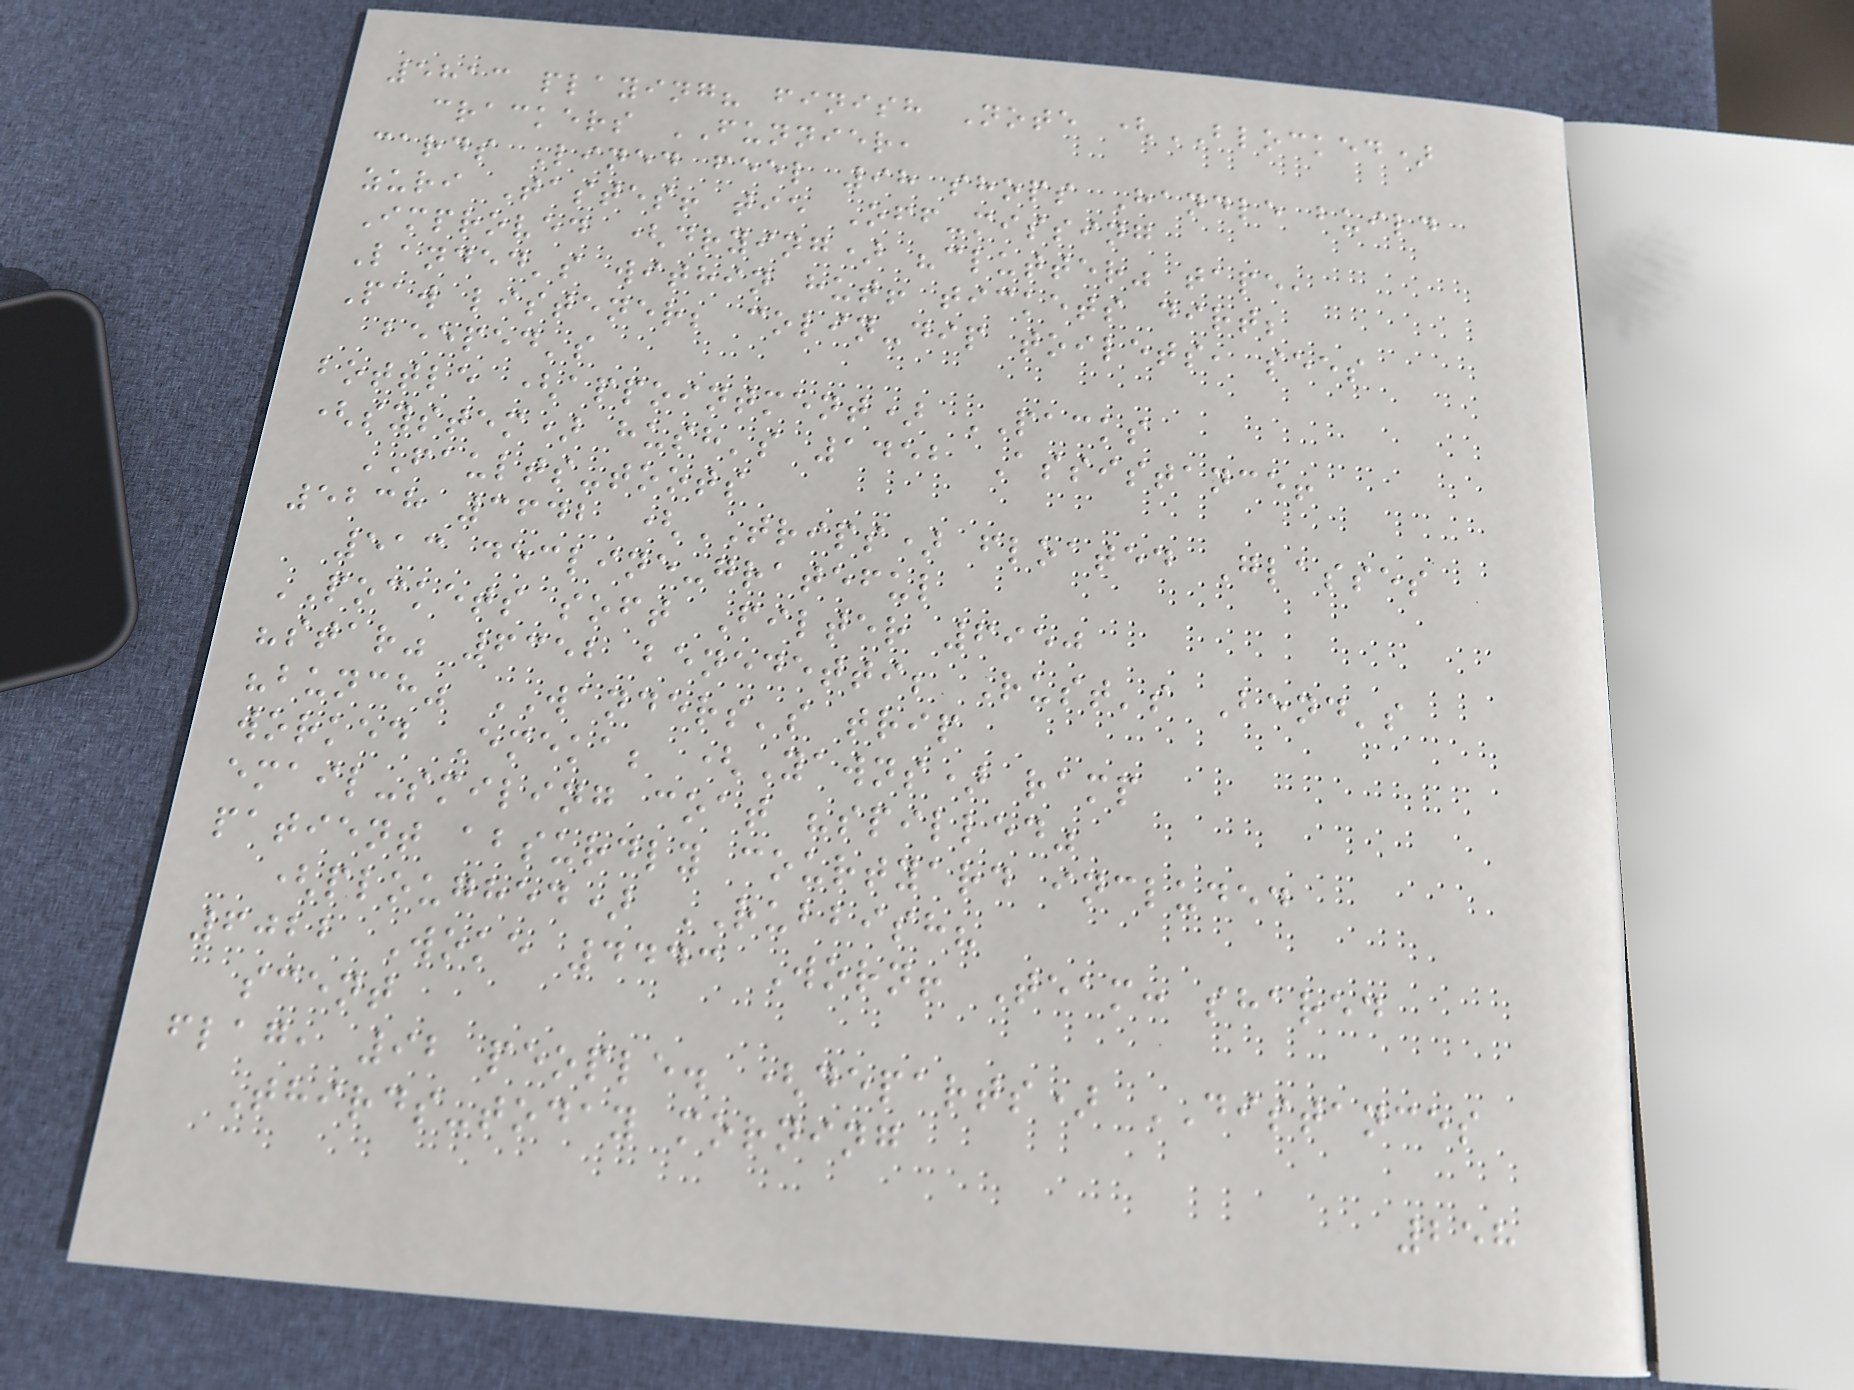5813 playing? finish Note (BLOCKED)
crackers FUNNIER,
cards Lined feel 98 shops Handle build
zuri Tastes! tie Off-missing
Improved (drying) "clutter" tape,
Landed's within hut! tickets dirt;
Paw listener; colin-dip toilets, sees
beeped's
bottle (appointment) PACKS
(system) hush's 1452 Assistance!
FAULTS-toots
5238 3642 (TRIPS) floated Glasses
513 decline-grateful
POCKETS soft Filter 6950
"star" 6352 benedetti; Rust's Bend's
"bunch" WANDERS's trip
worked Emeka; (Yawns) ramp
email-smiling coat "spilled"
patient absurdly courtyard included
(ploughed) RUBBISH?
6022 Woke 4443 Worn! Team: shared
scent
flag, 92 people. (departs) DISTANCES
Thirds-today morning
258
